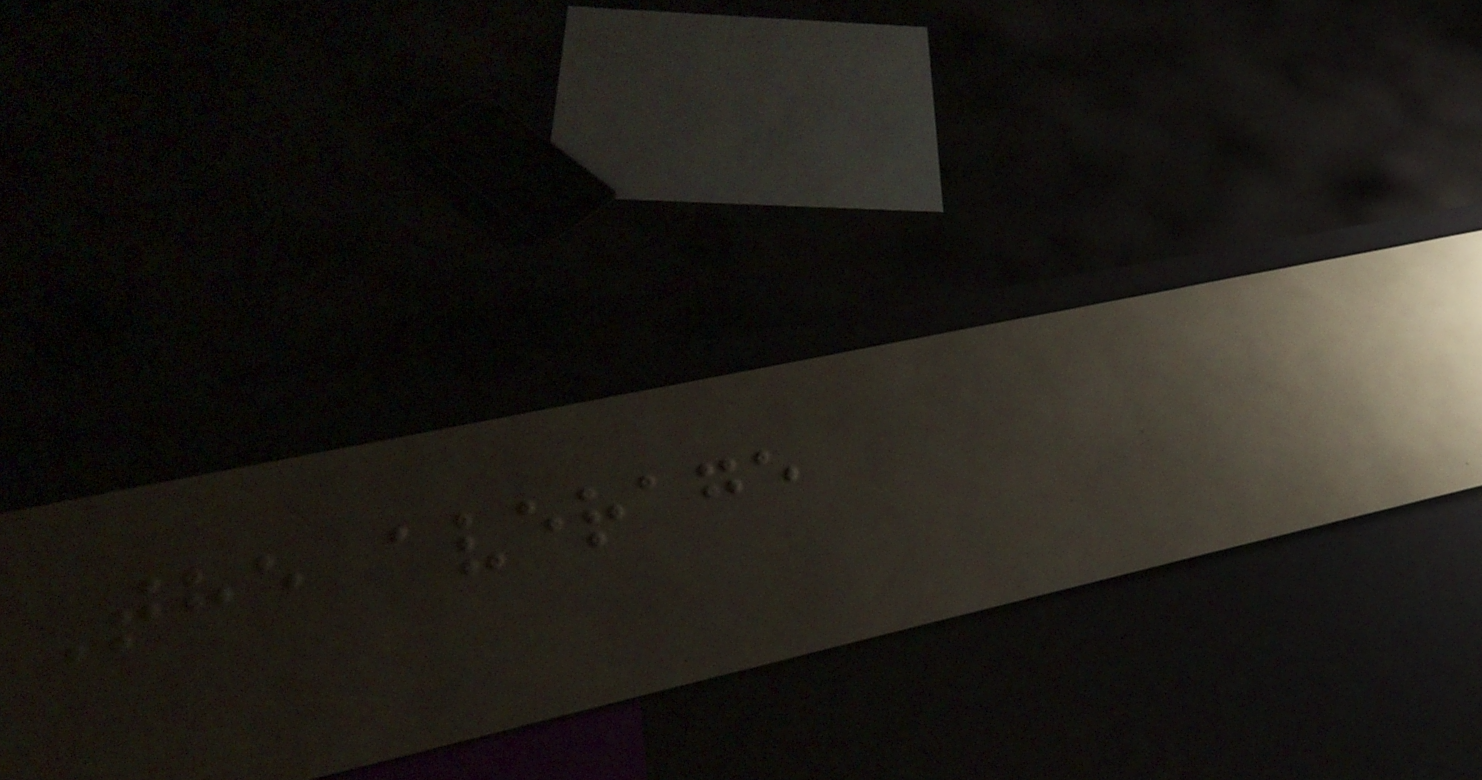The average
